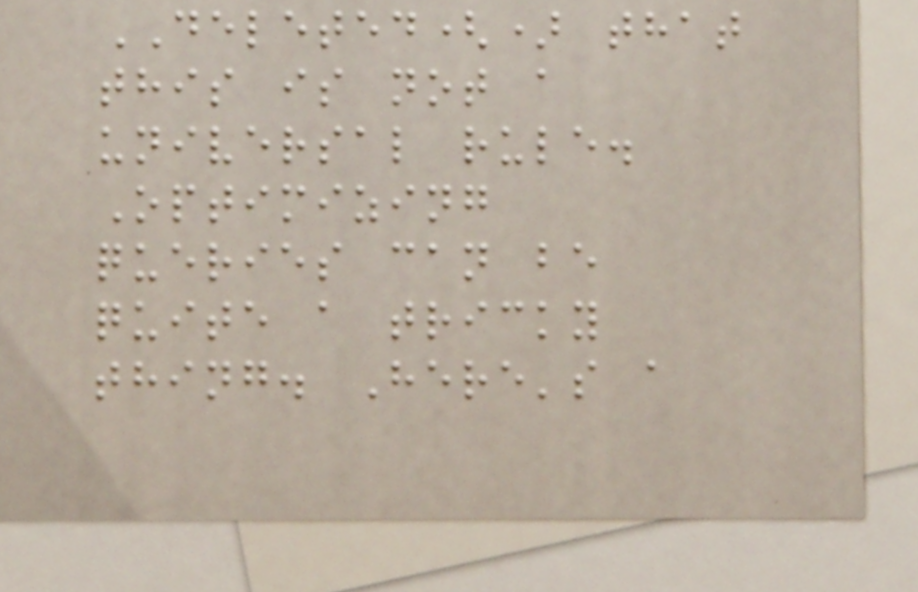DELETED() that
this is not a
universal rule.
Optimizing
queries can be
quite a tricky
thing. Here's a
